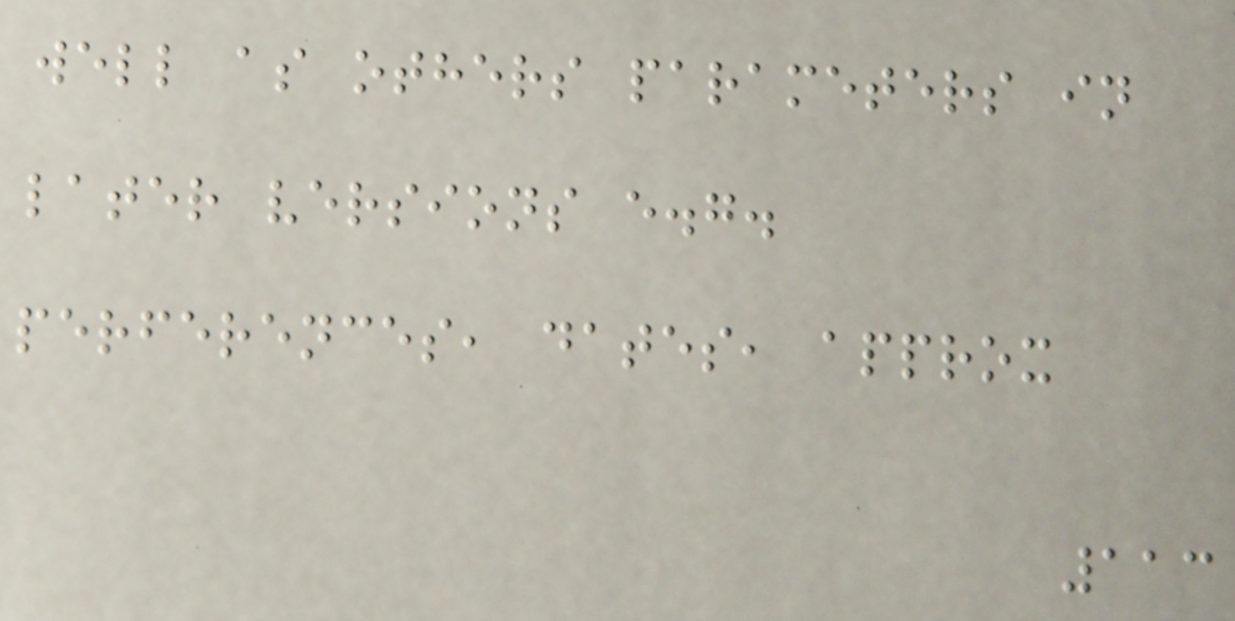well as others parameters in
later versions e.g.
perferences, dates, approx
113
